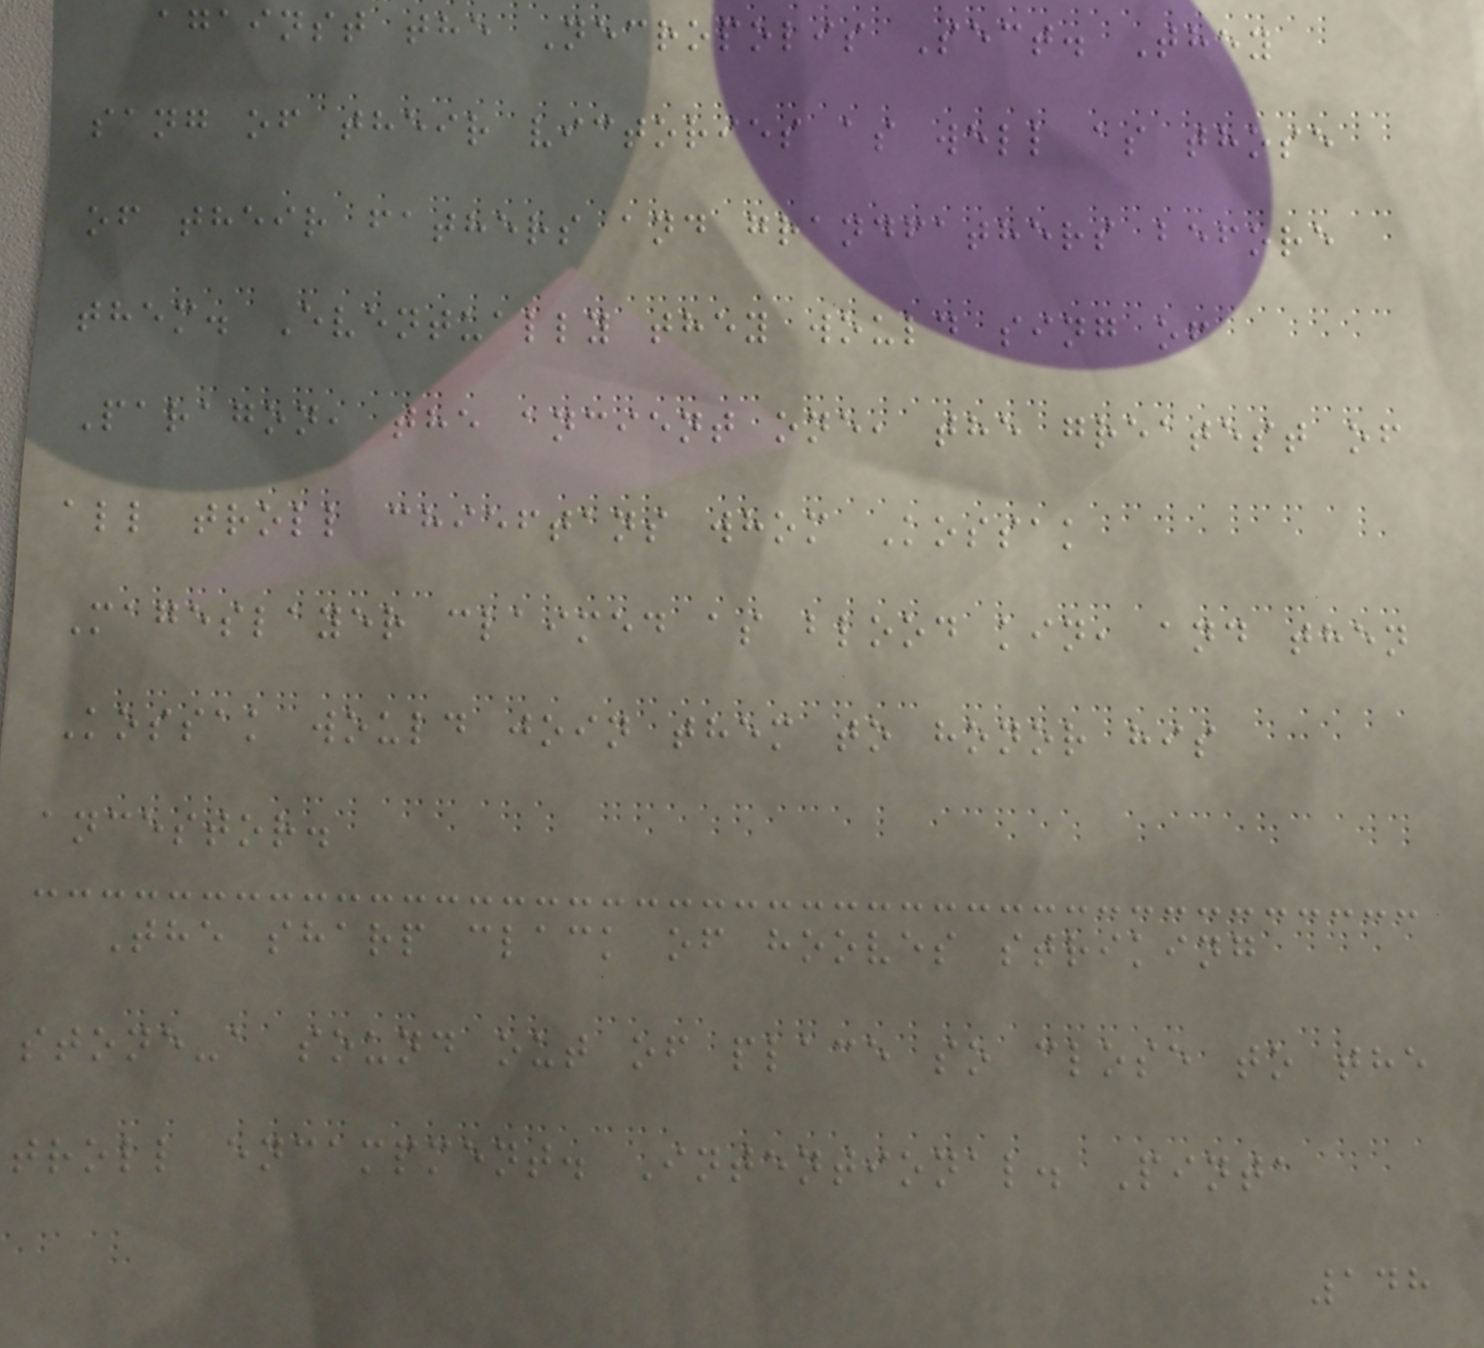against the Necropolis Sect. They
sang of their victories as well as those
of their fathers and grandfathers before
them. Eventually they would sing of
Paragon, the ancient one, the greatest of
all troll chieftans whom Kossak
Mageslayer claimed as blood kin, and then
Kossak would join them to honor his
ancestor.
The sharp clack of hooves striking
stone-a sound out of place so close to the
troll encampment. Intentional. Pinta
148
